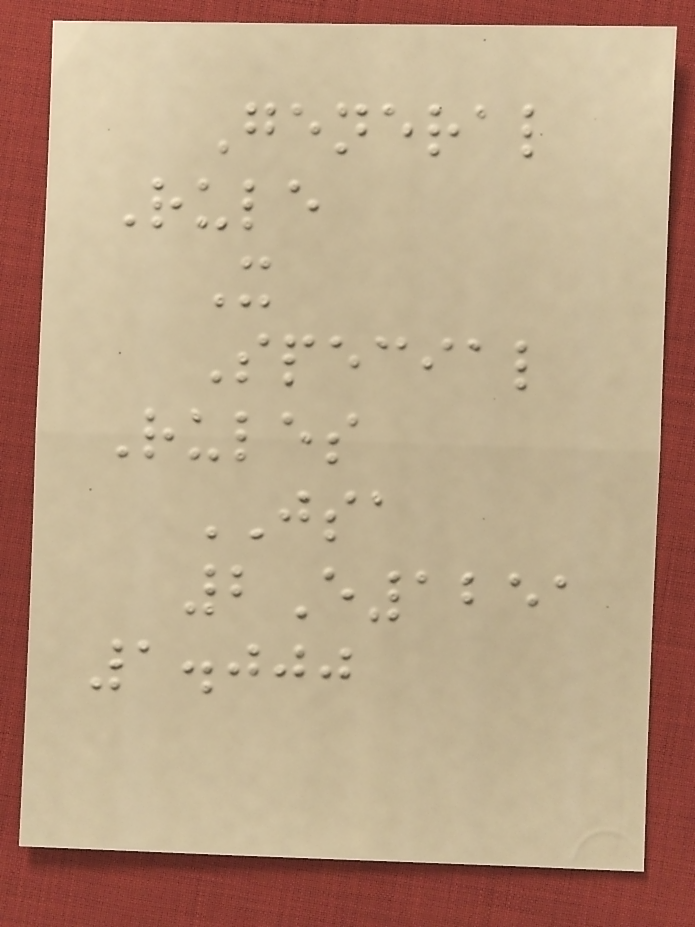General
Rule
X
Special
Rules
JSA
2E1251
1.000
